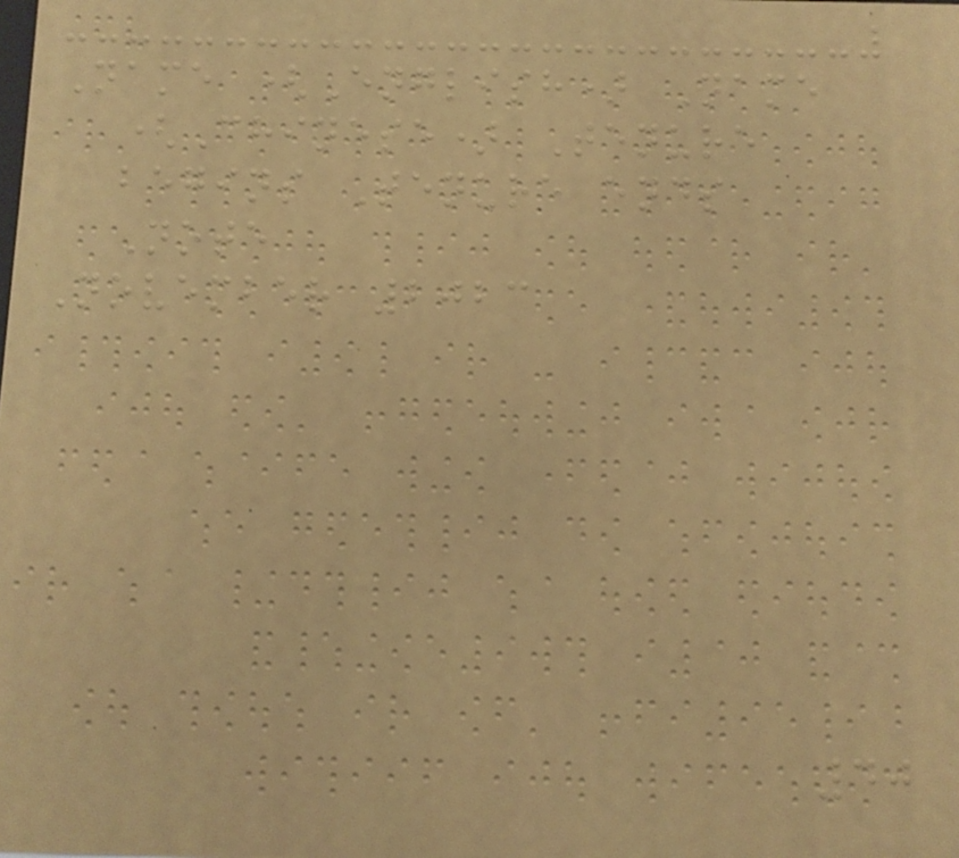Name (English) Name
(Chinese) Tenure
begins Tenure ends
Note
November 2023
40
